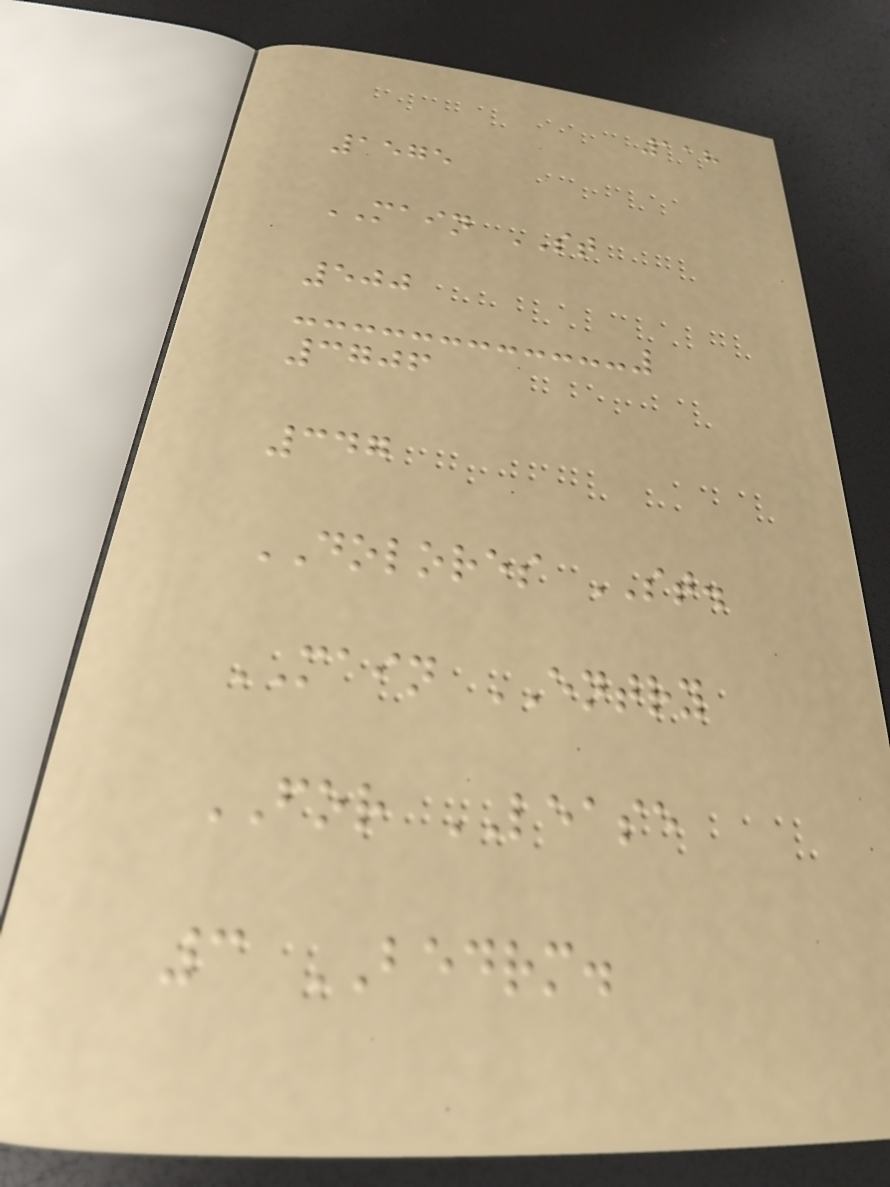118
1575
MAIN ST
500
3706
347
DOLORES ST.
MAIN ENTRY
FOR LEASE
3 BEDRM.
